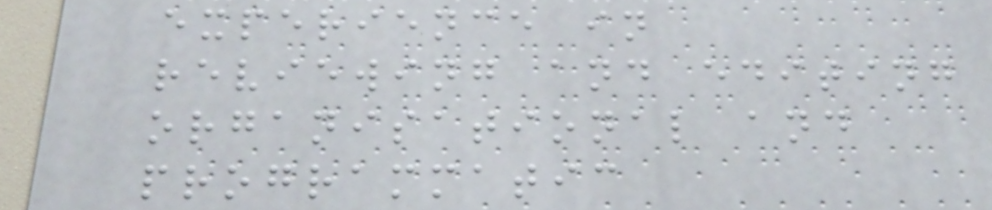experience in
reviewing and editing
organisational and
programmatic
